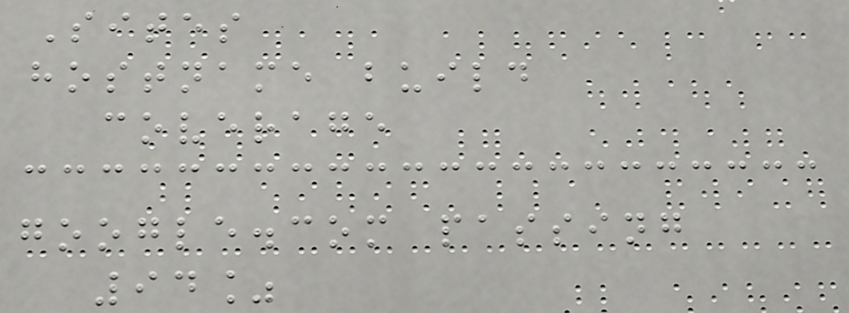Sites
hostname build
coverage
google.com passing
94%
